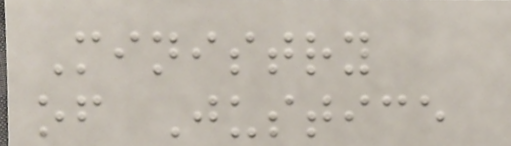Ministry
of Justice
